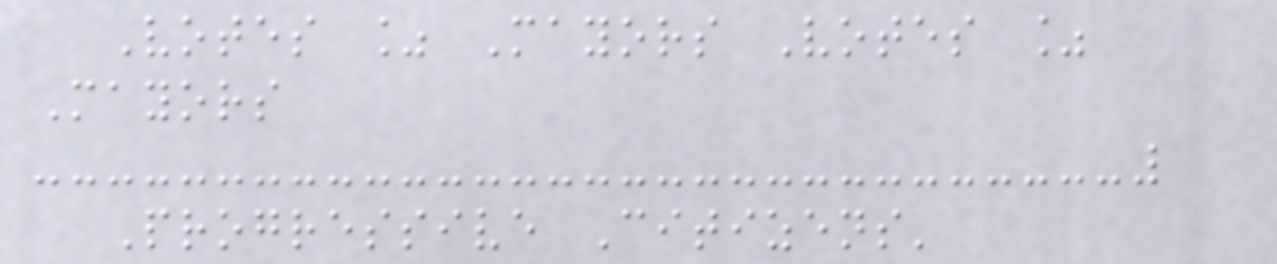Votes % Mayors Votes %
Mayors
Progressive Citizens'
